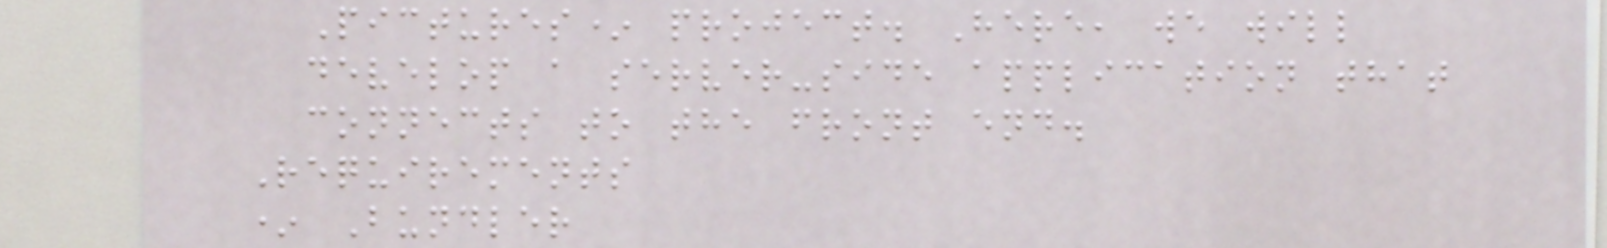Pictures* project. Here, we will
develop a server-side application that
connects to the front end.
Requirements
* Bundler
